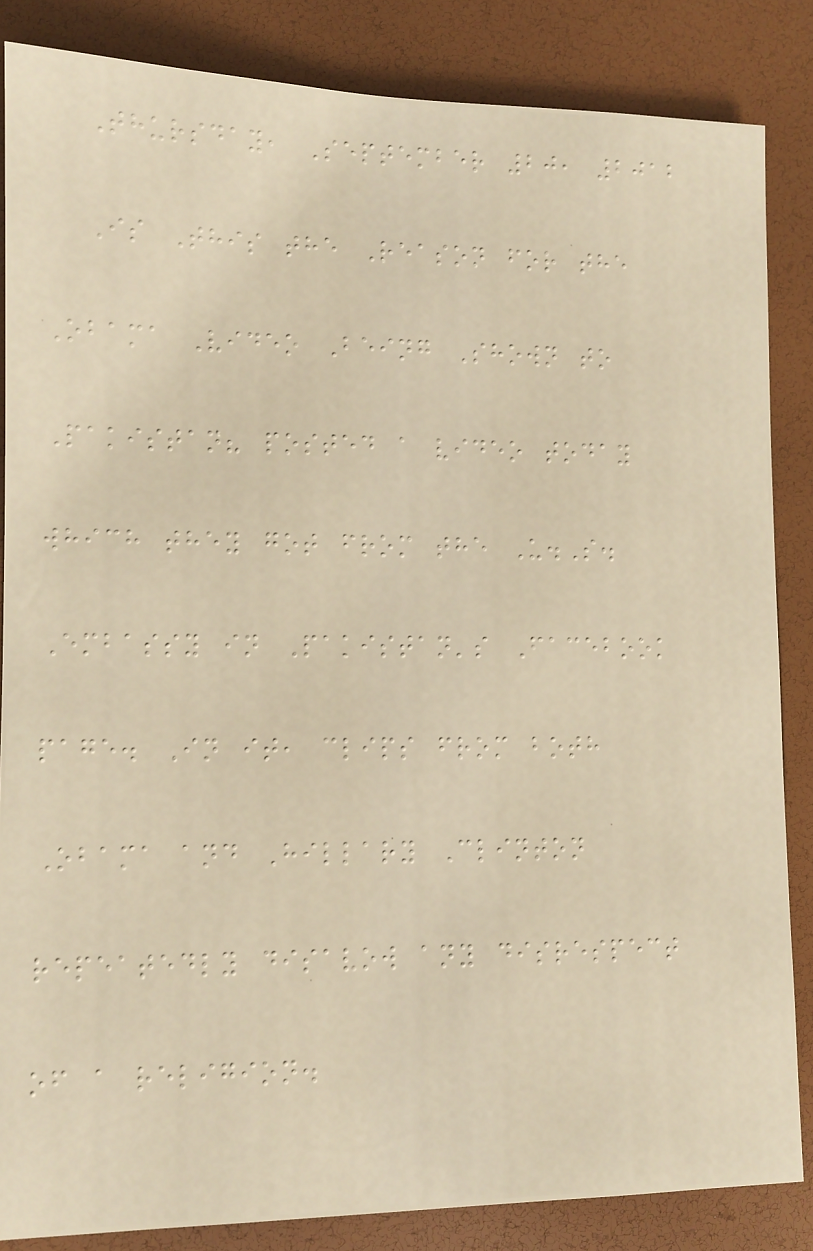Thursday, September 20, 2012
Is This the Reason for the
Obama Video Being Shown to
Pakistan? posted a video today
which they got from the U.S.
Embassy in Pakistan's Facebook
page. In it, clips from both
Obama and Hillary Clinton
repeatedly disavow any disrespect
of a religion.
